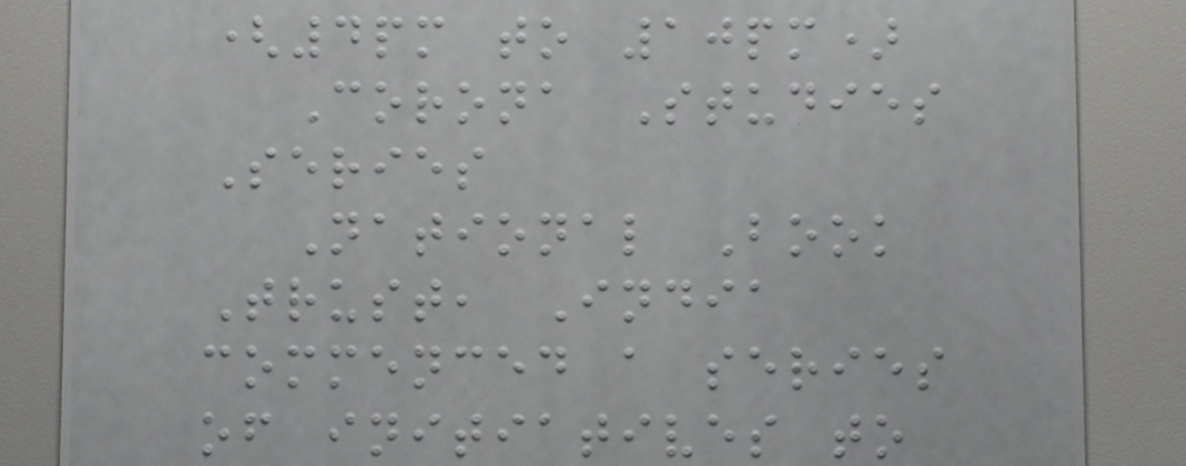(4pm to 10pm)
Corona Studies
Series
National Book
Trust, India
commenced a series
of initiatives to
